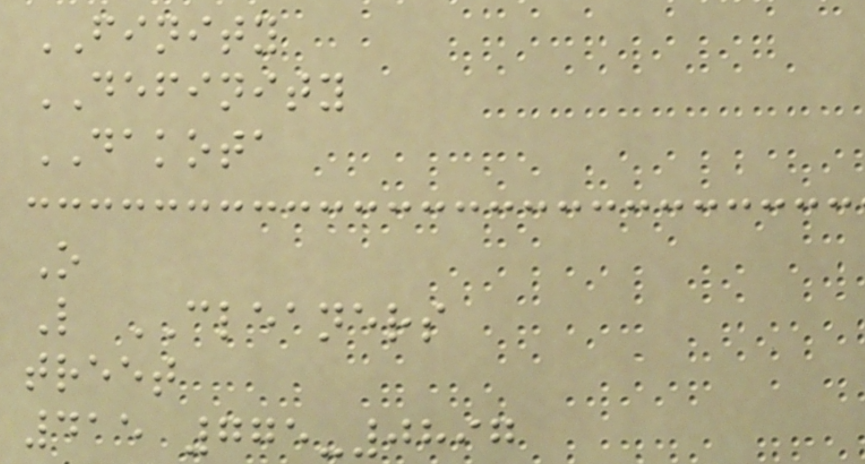FINITY
DEFINITY
DAKOTA
O
L CLEANERS
treet
415 775-0897
